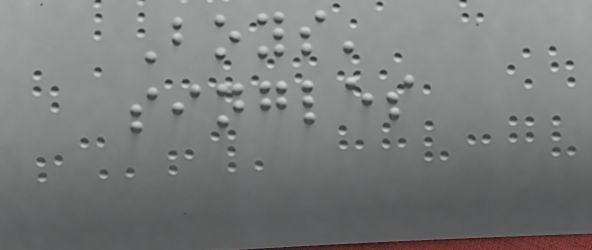Boys'
singles
